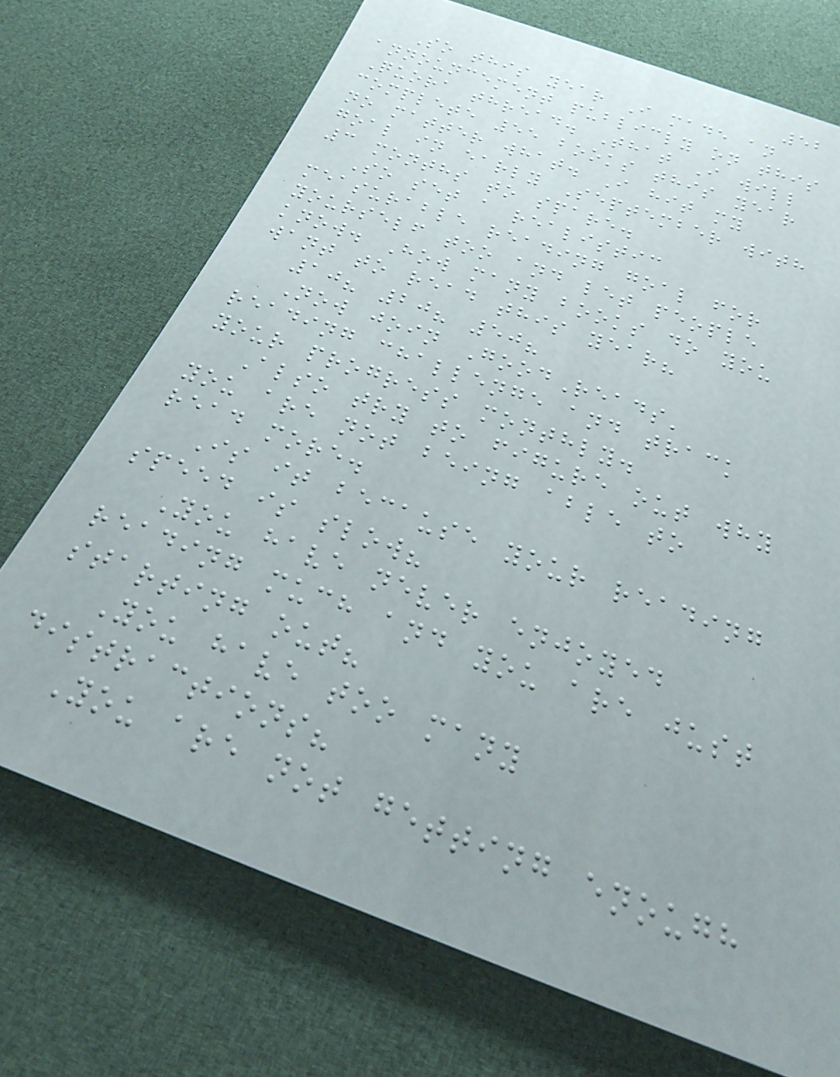52
So this year I made an
announcement publicly on this
Quora thread. That I will
complete 55 books this year
no matter what. I hit my
goal in early September with
3 months to spare.
So set a realistic
measurable reading goal for
yourself too and let people
know. How many books do you
want to read this year?
10? 20? 50?
Now join GoodReads'
reading challenge and track
your progress monthly.
Also try to figure out why
you are not being able to
read more.
Is it because your reading
speed is slow?
You have never enjoyed
reading much and you are just
starting out?
You have too many
distractions?
You are not getting enough
